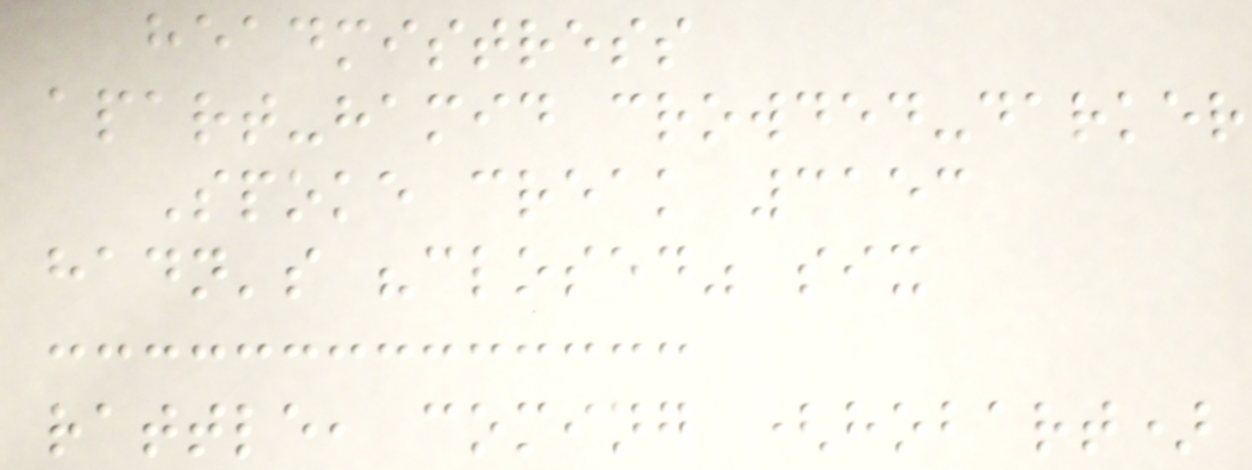headmistress
apart-hamid crowded-darker
Spoke creak 3153
hadn's "closed" six
rattle, coming (hobart)
